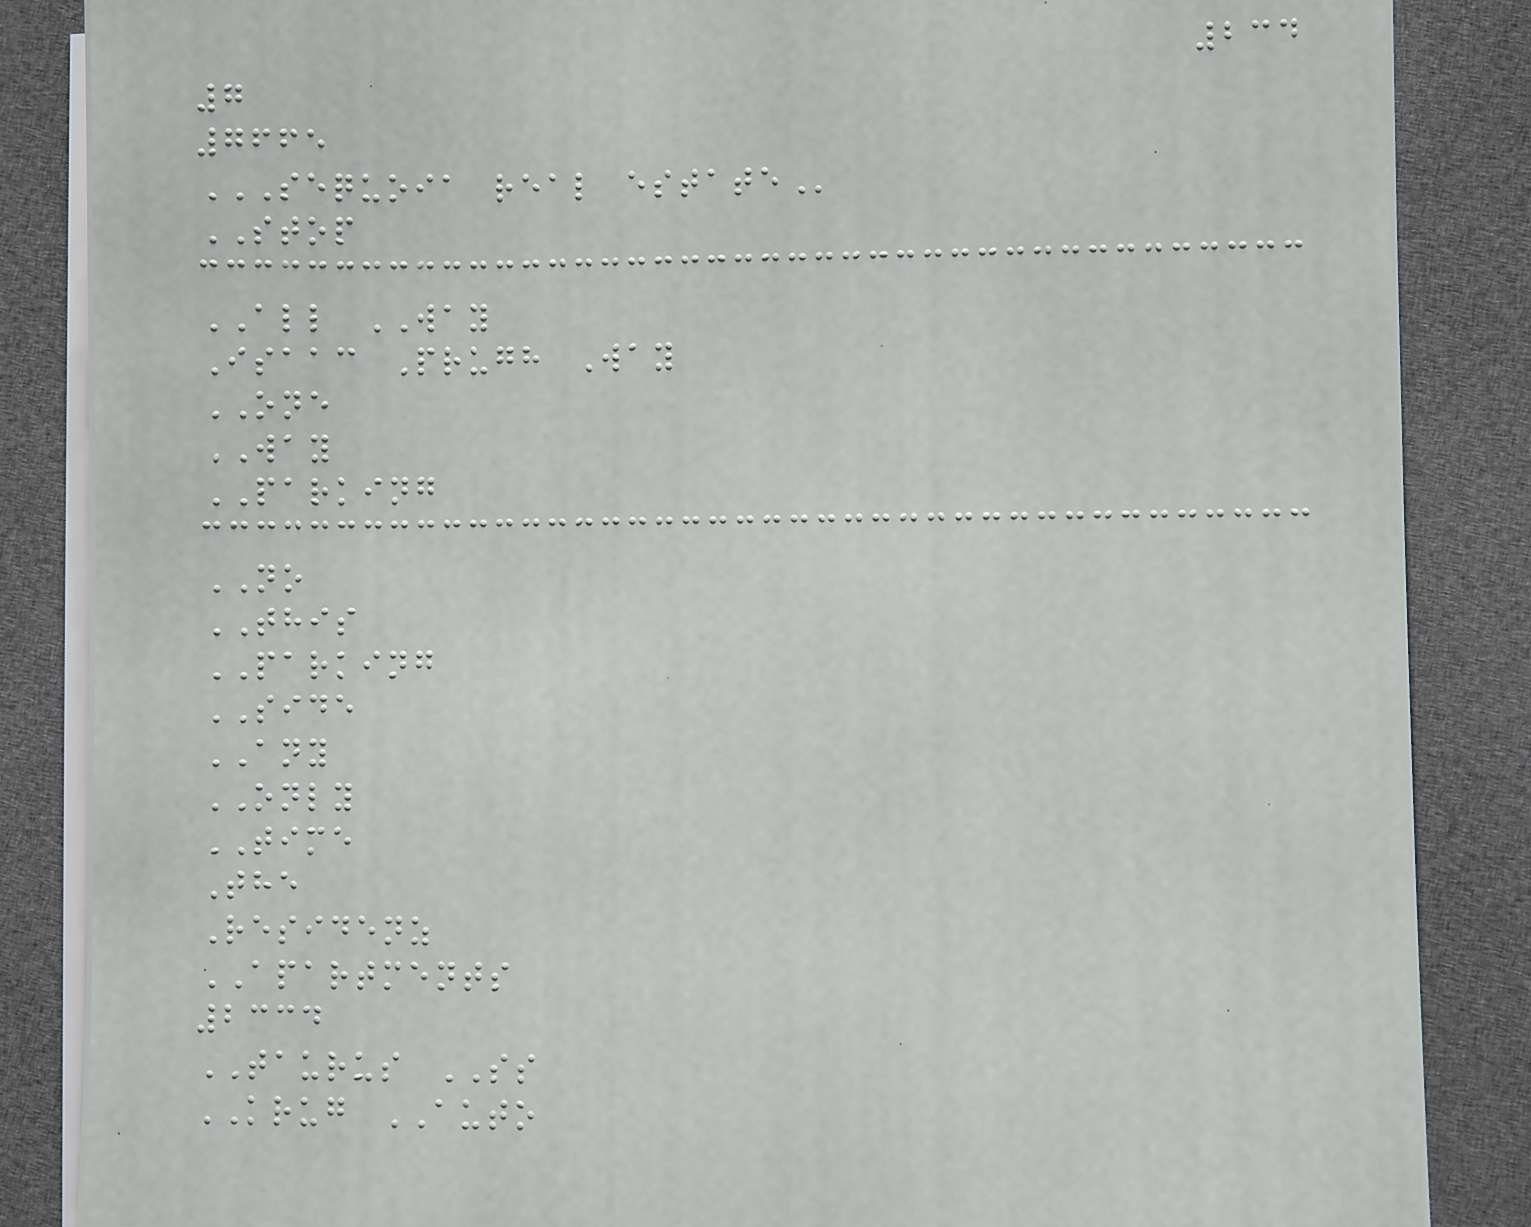234
7
7665
SEQUOIA REAL ESTATE
STOP
ALL WAY
Isaac Prugh Way
ONE
WAY
PARKING
NO
THIS
PARKING
SIDE
ANY
ONLY
TIME
The
Residenz
APARTMENTS
2334
TAURUS SS
KRUG AUTO
